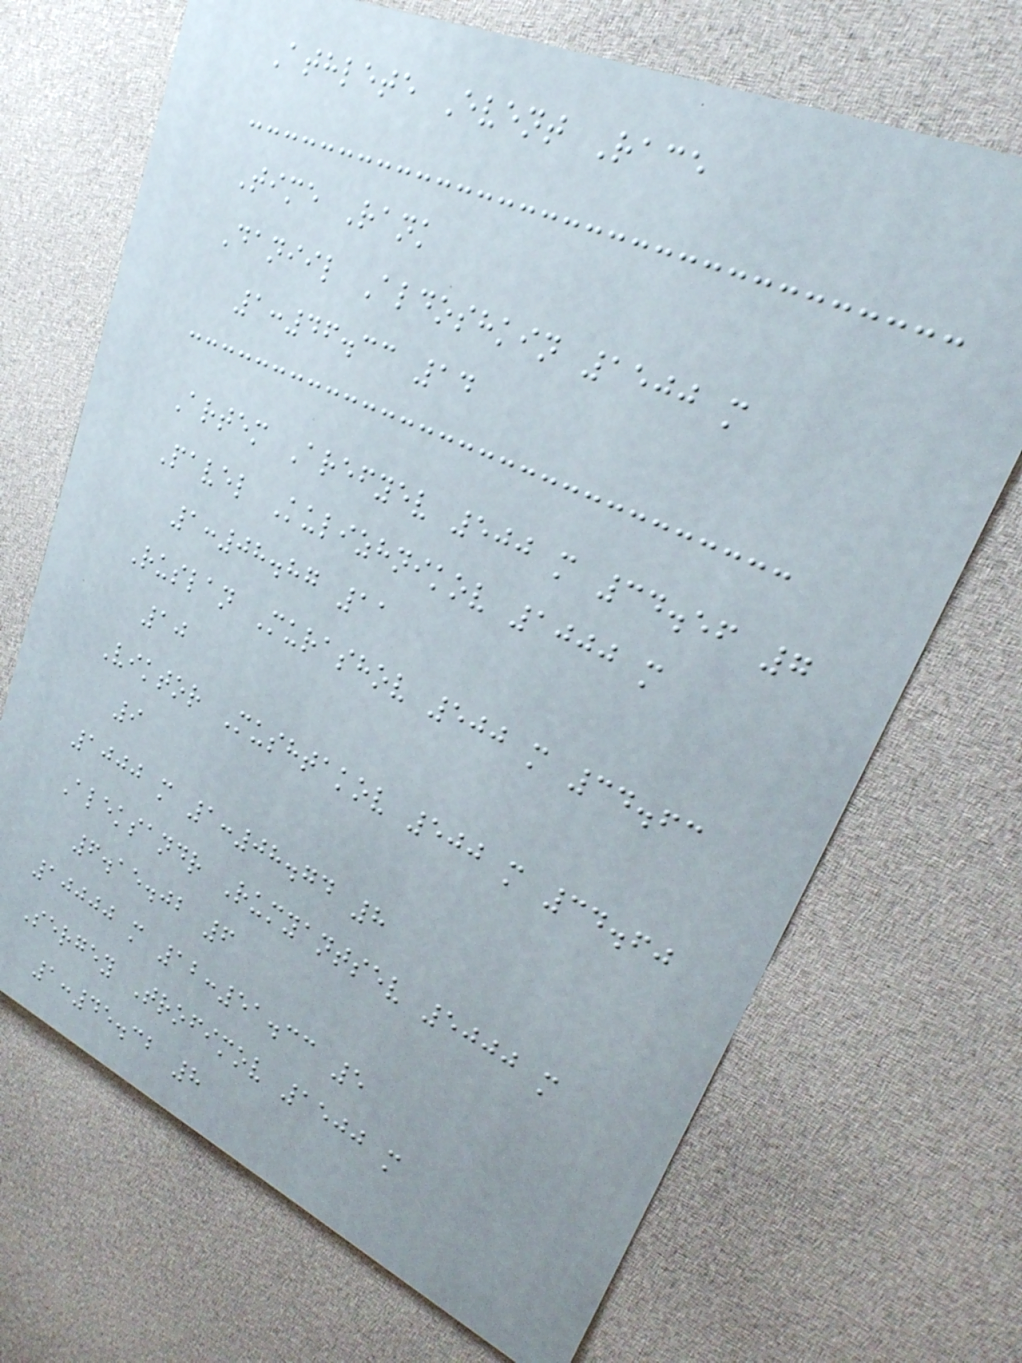Athlete Event Race
Time Rank
Daniil Aldoshkin 1500 m
1:46.33 14
Artem Arefyev 500 m 34.56 7
Pavel Kulizhnikov 1000 m
1:08.87 11
Ruslan Murashov 500 m 34.63
10
Viktor Mushtakov 500 m 34.60
9
1000 m 1:08.74 8
Aleksandr Rumyantsev 5000 m
6.15.02 6
10000 m 12:51.33 5
Sergey Trofimov 1500 m
1:45.32 8
